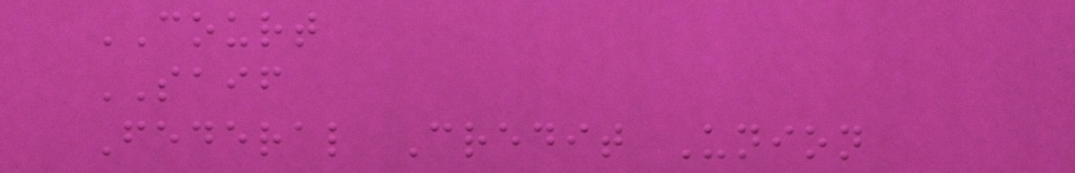COURT
SAIF
Federal Credit Union
